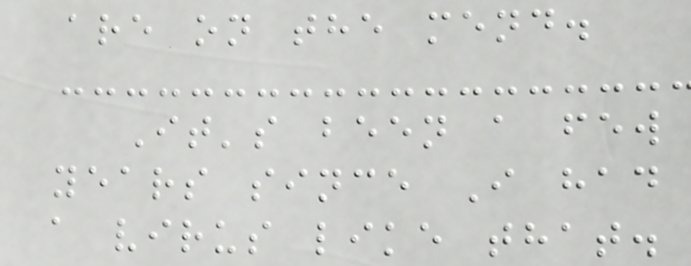are on the mend.
It's been a few
years since I had
a virus like that.
